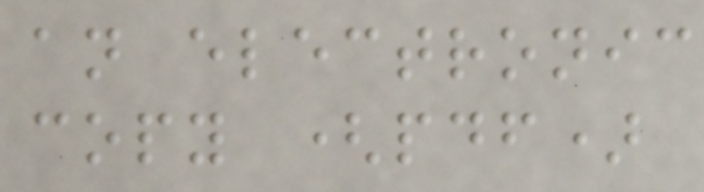an electronic
copy (pdf)
